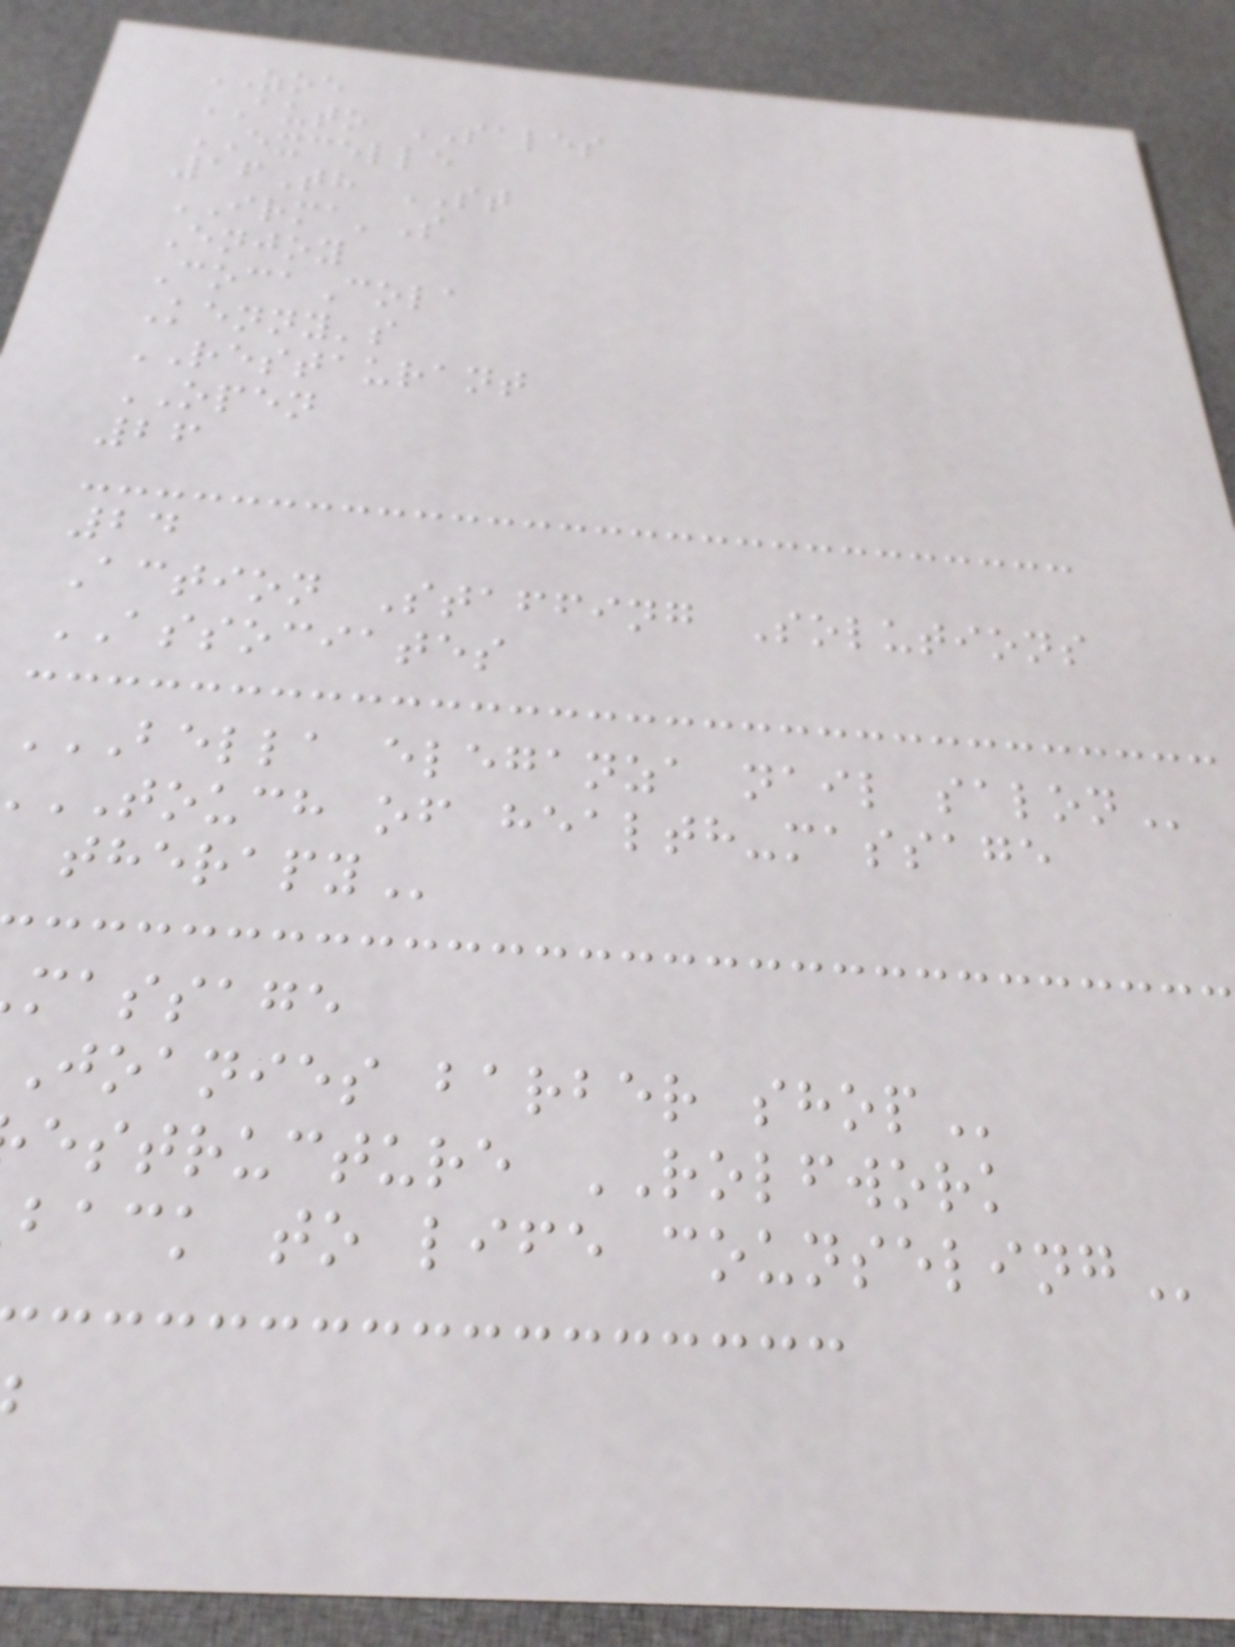ZOE
AUTO SALES
EXCELLE
16Th ST
IRMA'S
Enjoy
CocaCola
Kenny's
RESTAURANT
OPEN
26
24
Action Staffing Solutions
ASSOCIATES
BELLA ELEGANZA NAIL SALON
TOUCH of health-massage
massage
joanies barber
estructure ROLFWORK
back to life
